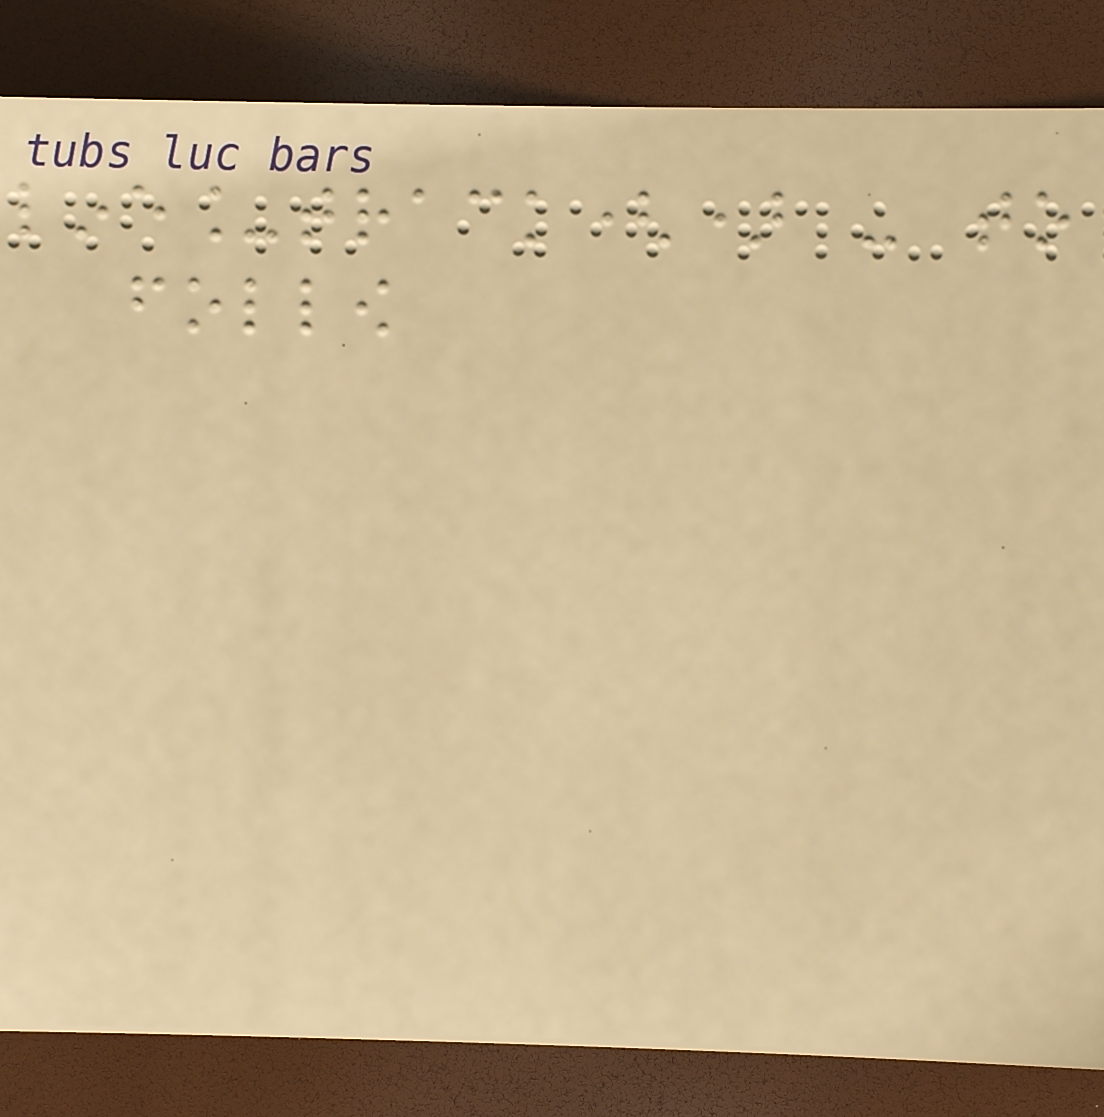line_track() - to
follow
